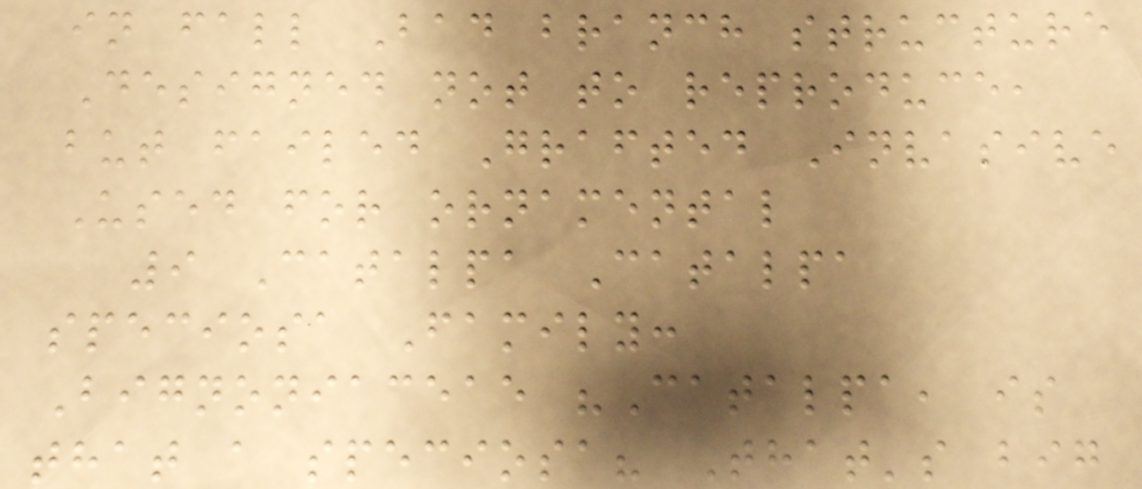in fall Bad branch structure
Designed not to reproduce,
but failed Grafted Invasive
Used for ornamental
9 Catalpa Catalpa
speciosa Family:
Bignoniaceae "Catalpa, is
that a speciosa? That's big
